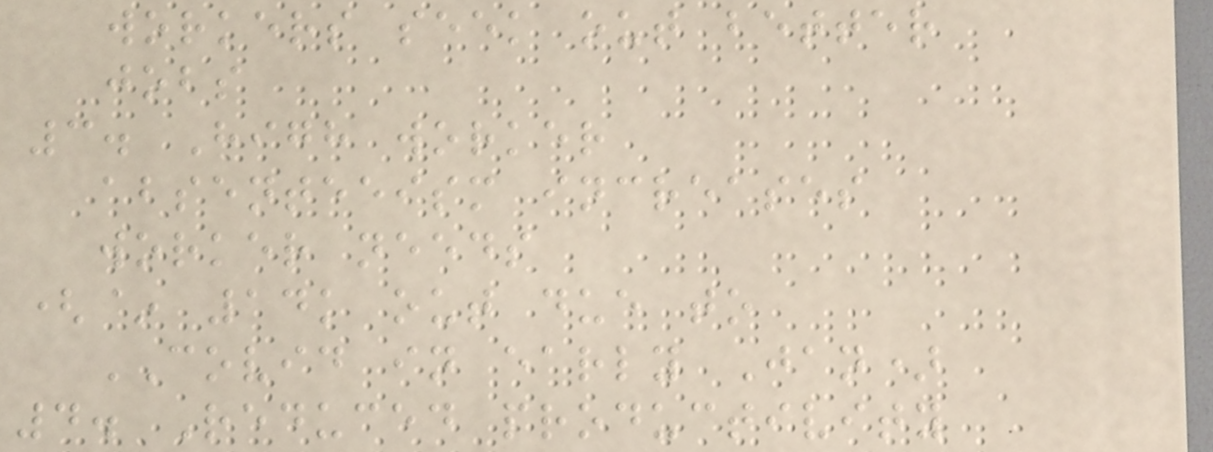workers seek out better
jobs
3. High worker
absenteeism increases
worker needs
(~ 14k out due to
COVID in early Jan)
4. Reduced productivity
